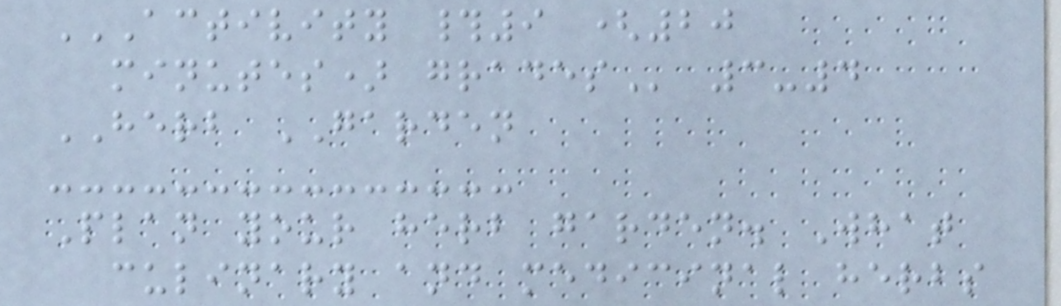ACTIVITY #9 (20
MINUTES) GRADES 3-4
HERB GARDEN
Plan your herb garden. What
culinary and medicinal herbs
